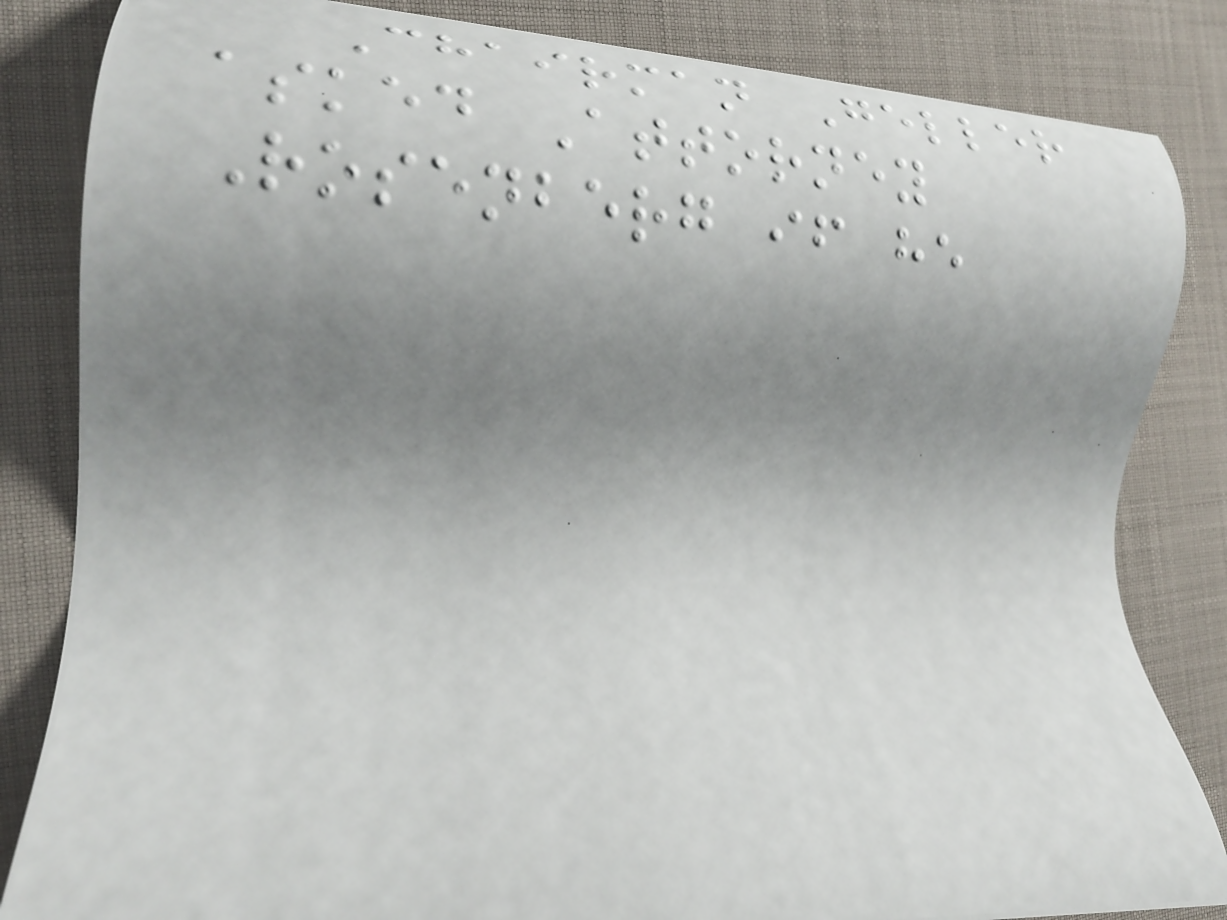Chairman Geller
asked Attorney
Rosenberg if he
